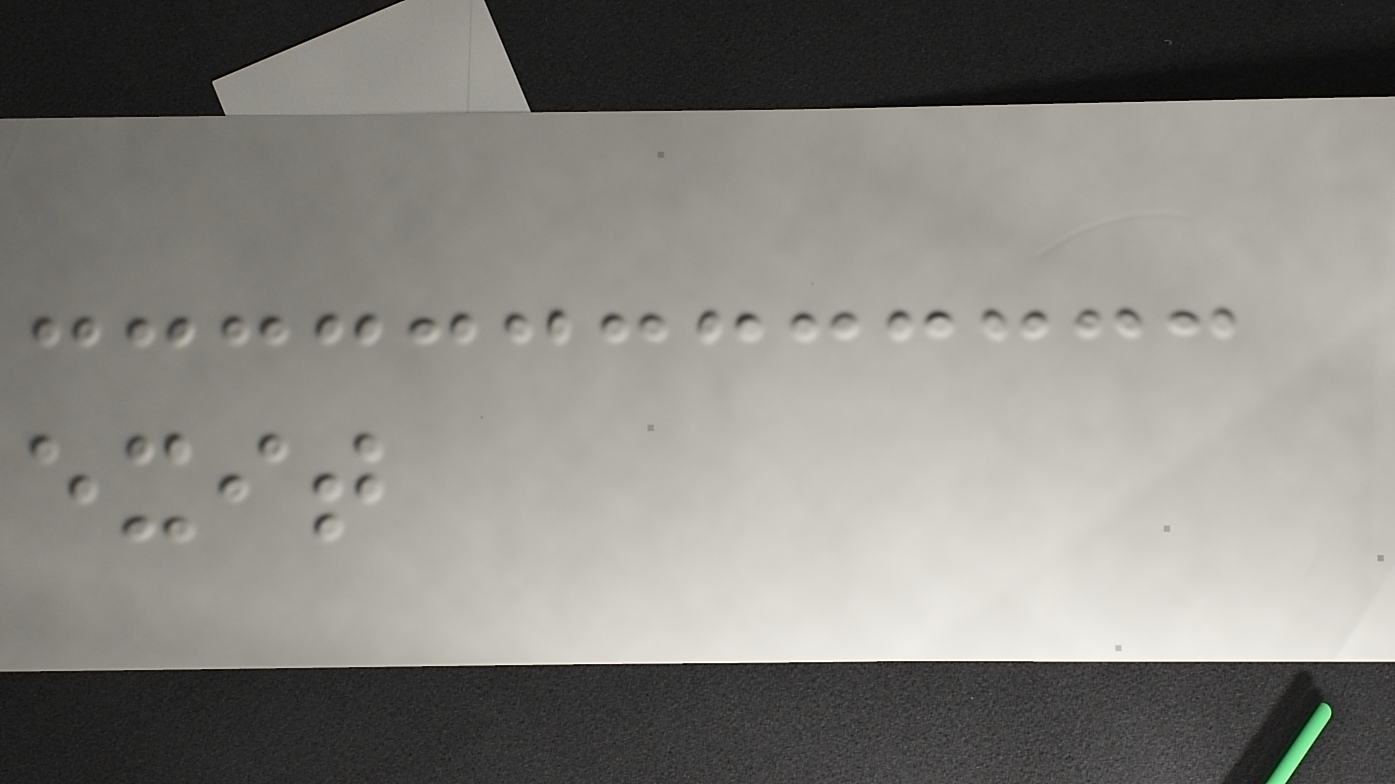exit
